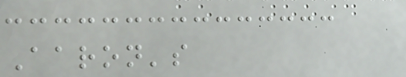Aaron's
